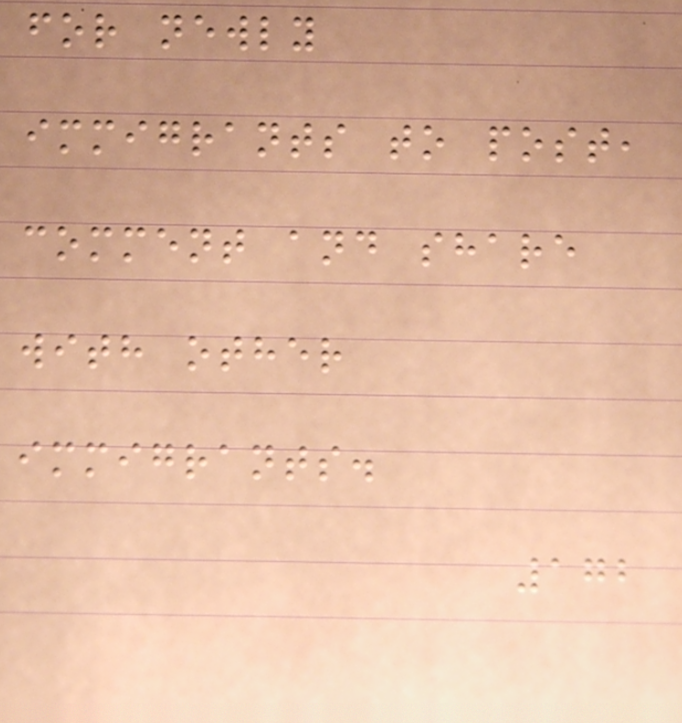for newly
immigrants to post,
comment and share
with other
immigrants.
172
